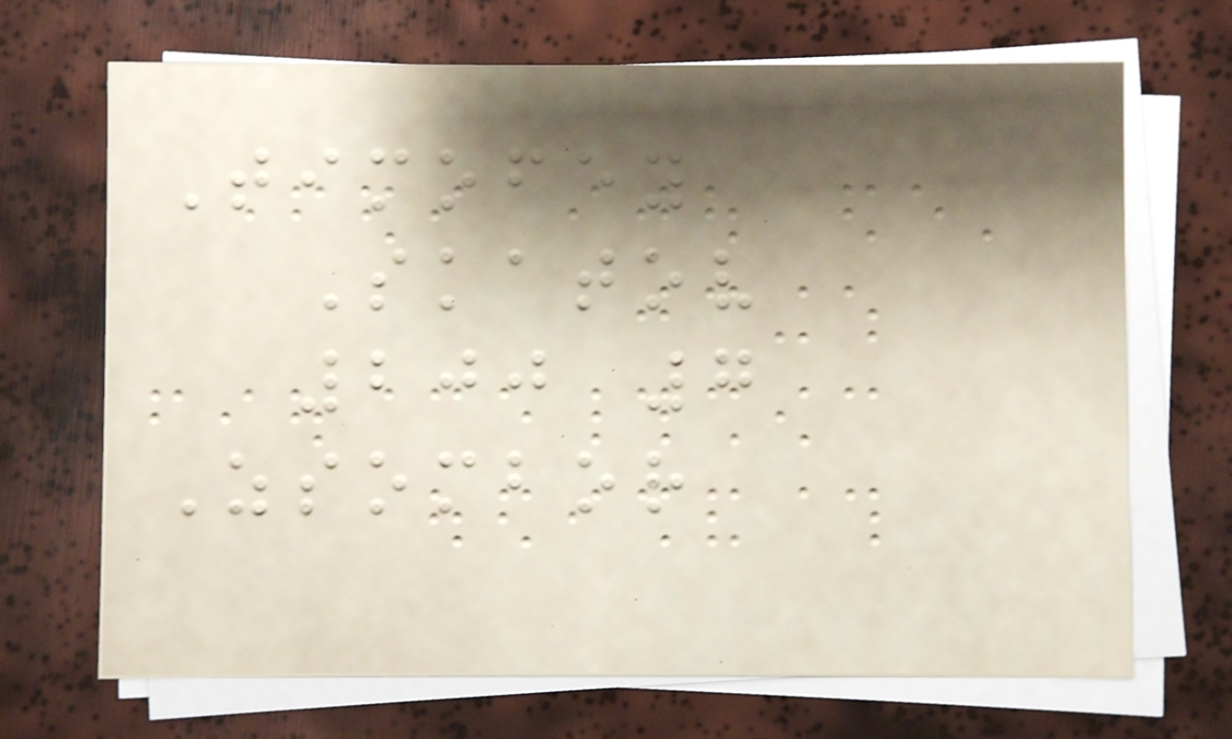Timofey
Skatov
200 7
Zsombor
